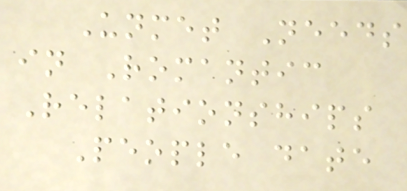Unmet Needs
in Romantic
Relationships
People date
